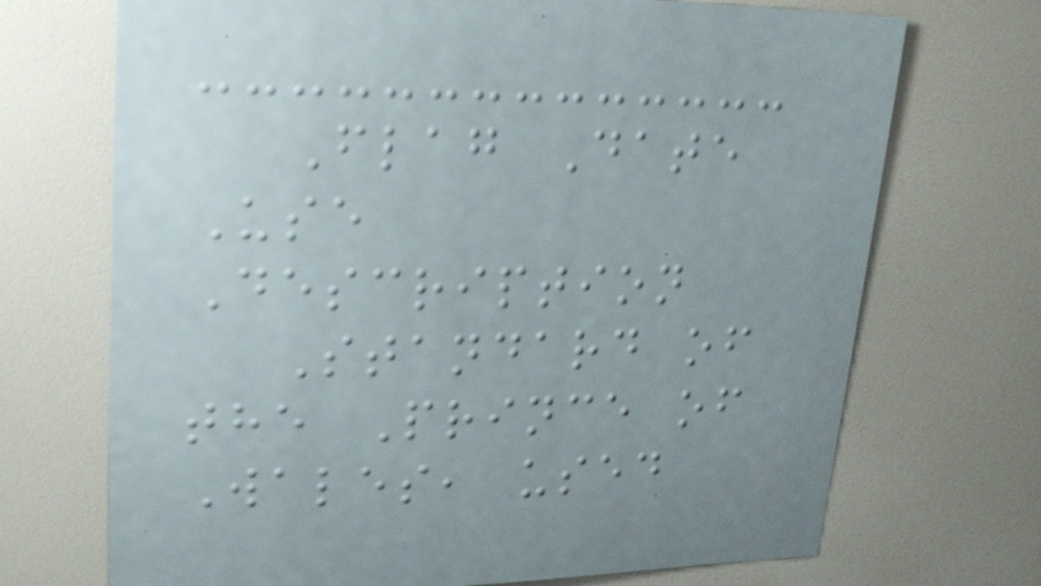Flag Date
Use
Description
Standard of
the Prince of
Wales, used
